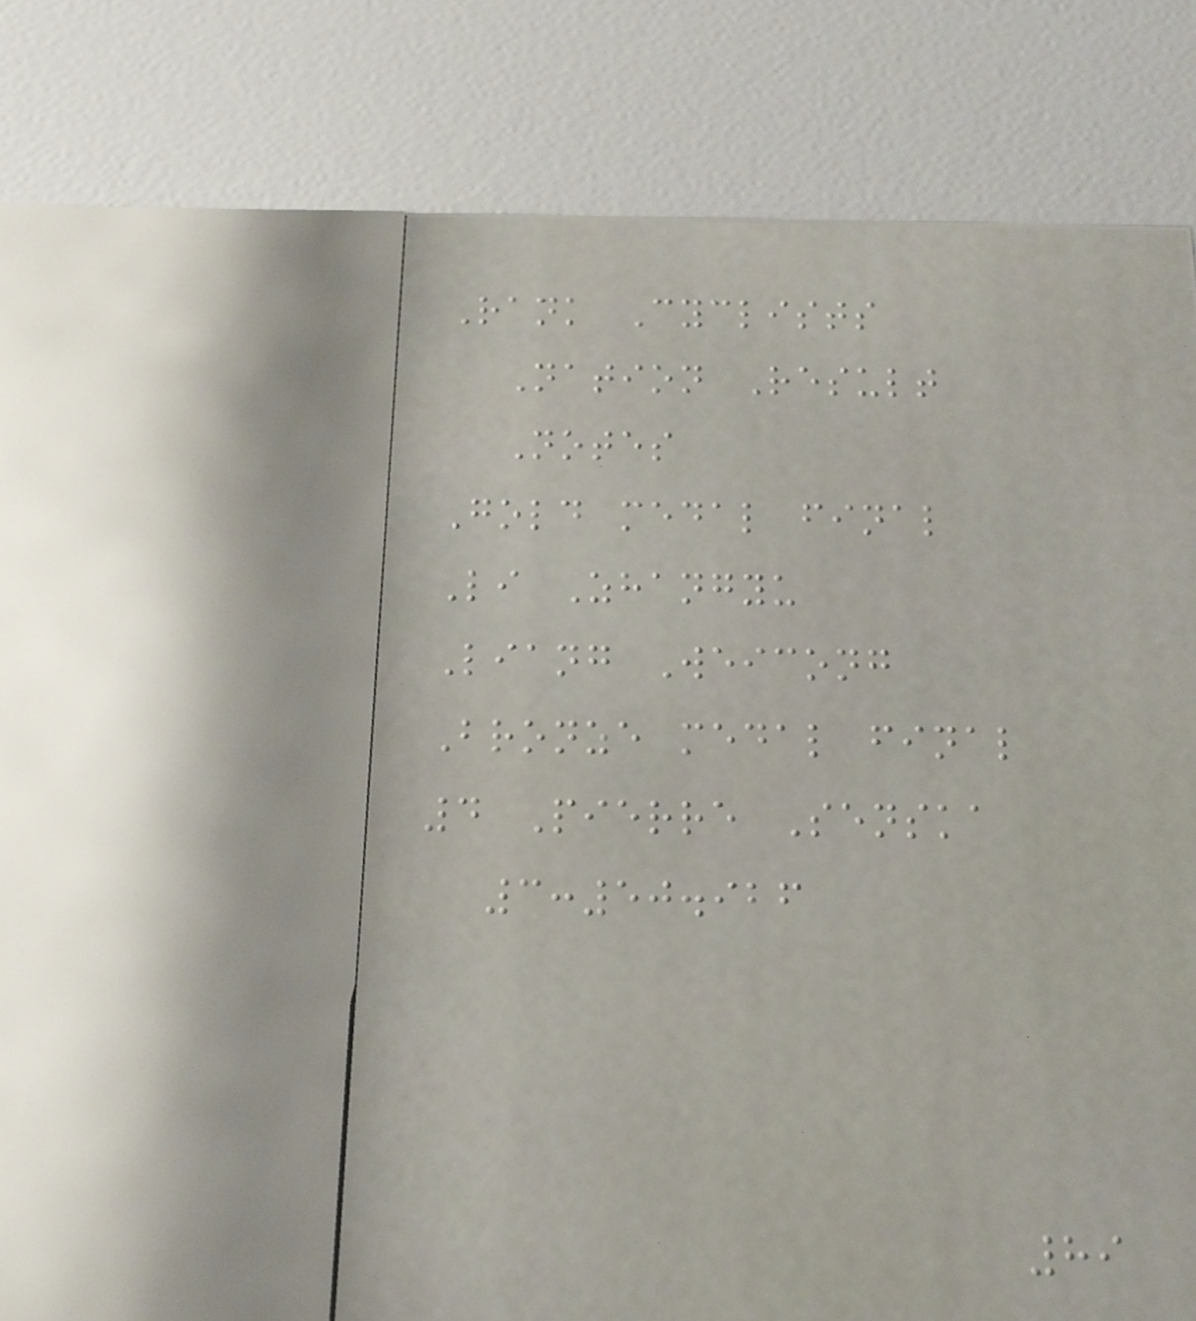Rank Cyclists
Nation Result
Notes
Gold medal final
Li Zhangyu
Liang Weicong
Bronze medal final
4 Pierre Senska
3:50.926
89
